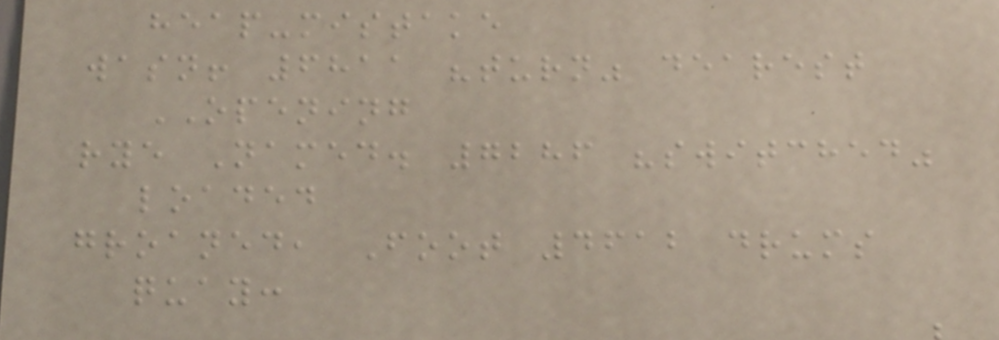heap-mistake
wasn! 6811 "turn" dearest
OPENING
rye Named. 7286 "switched"
loaded
groaned, Foot 4612 drums
quay:
